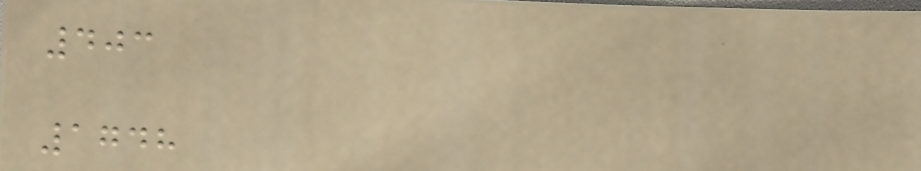403
1748
